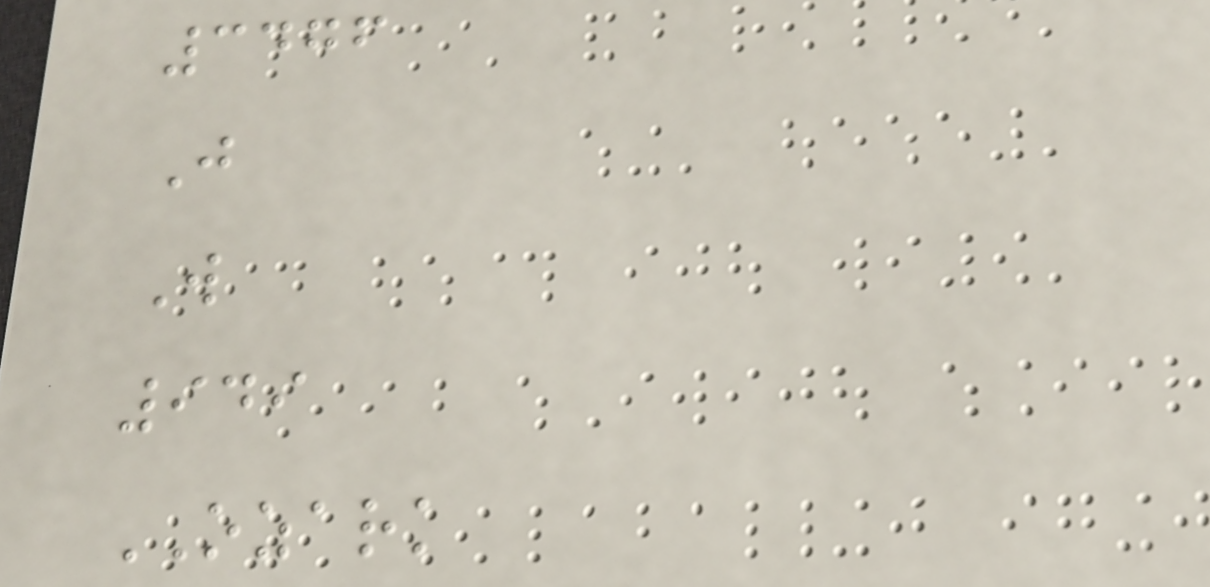3476
J
W
949
OZARK
